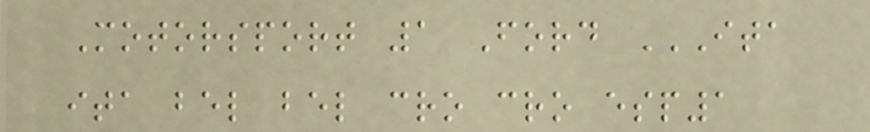Motorsport 1 Ford ITA
ITA BEL BEL CRO CRO ESP1
